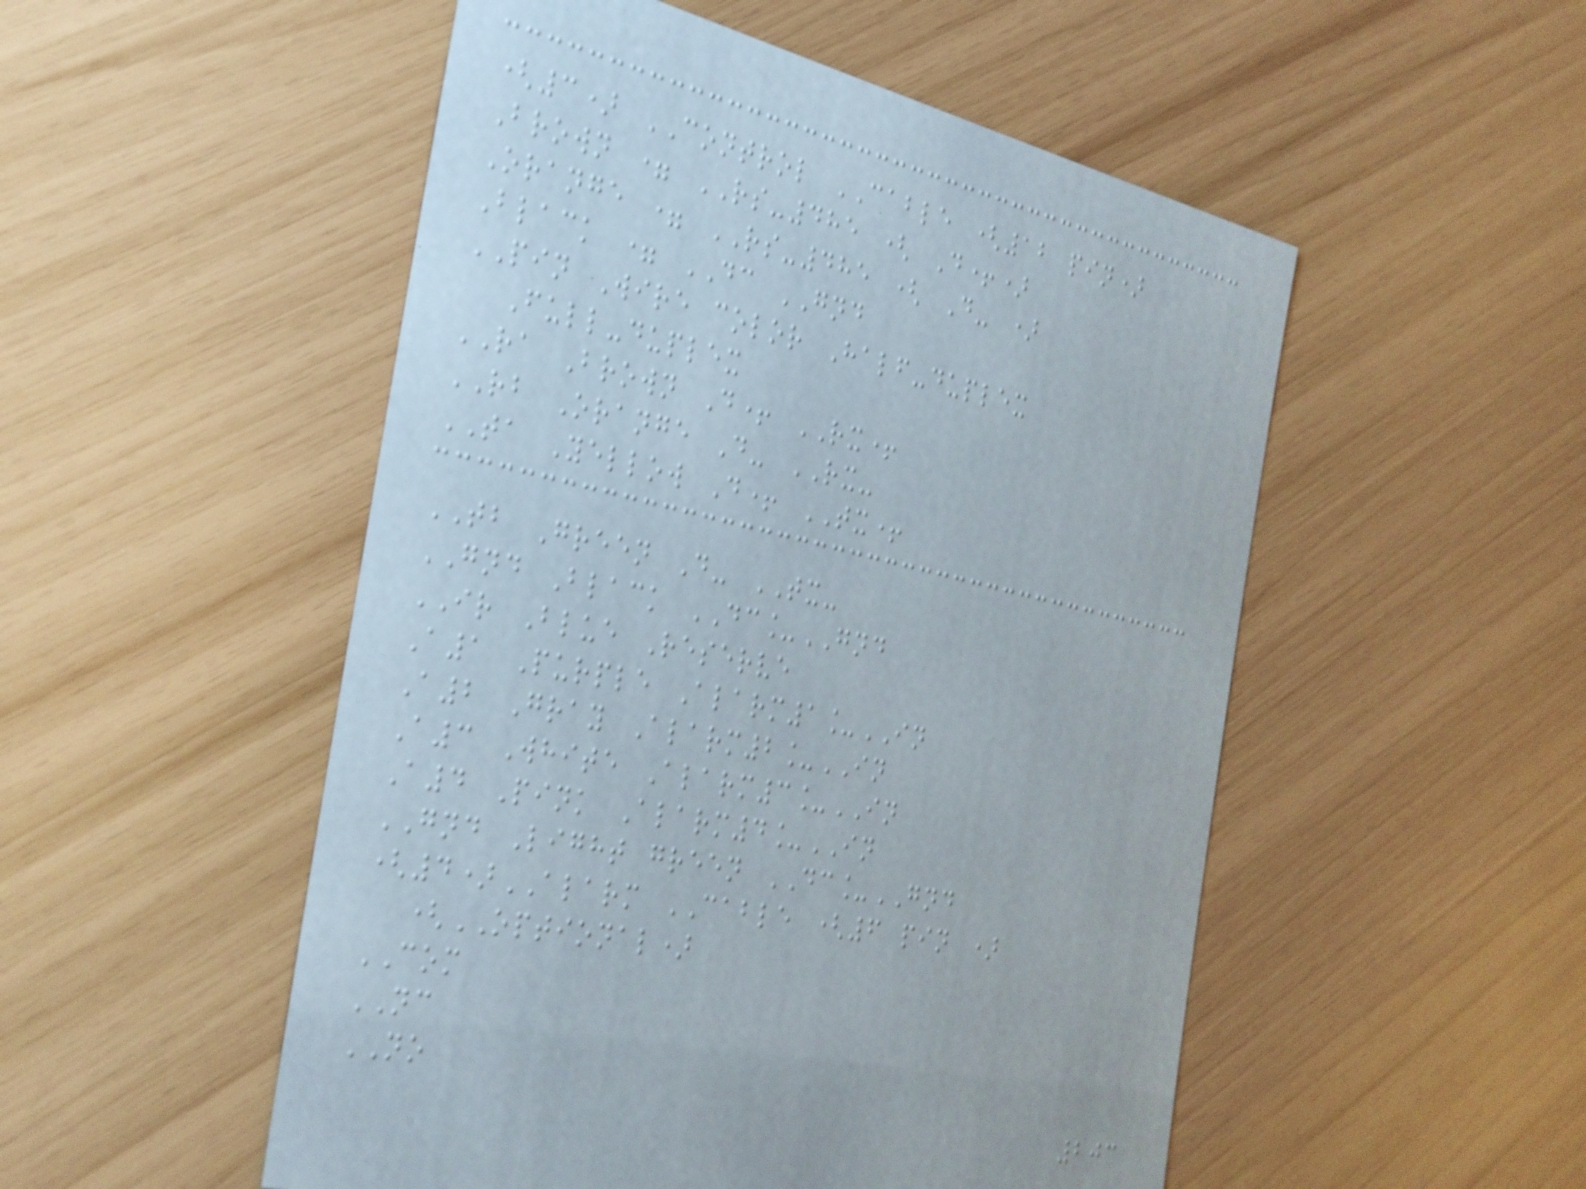(3) CONTROL CABLE (12 pin)
Brown = RS-485 ( D+)
Orange = RS-485 ( D- )
Black = DC GND
PIN Wire color Half-duplex
Full-duplex
RA Brown D+ RX+
RB Orange D- RX-
TA Yellow D+ TX+
TB Green D- TX-
GND Black DC_GND
IR Blue Reserve
A1 Purple Alarm1_IN
A2 Gray Alarm2_IN
A3 White Alarm3_IN
A4 Pink Alarm4_IN
GND Light green DC_GND
(4)ALARM CABLE (6 pin )
(OPTIONAL)
COM
NC
NO
203
